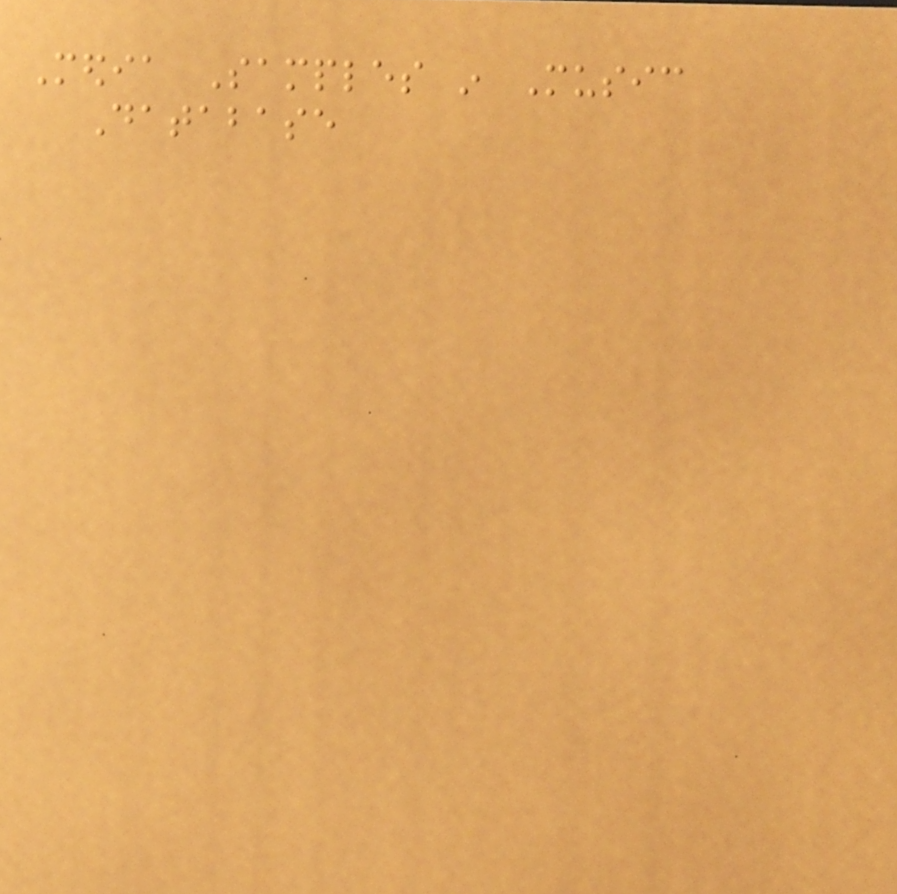Media Samples in Music
Database
